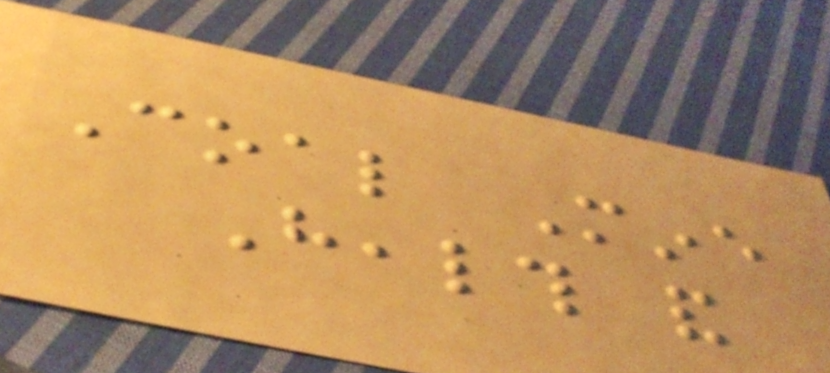Coal Mine
Health and
